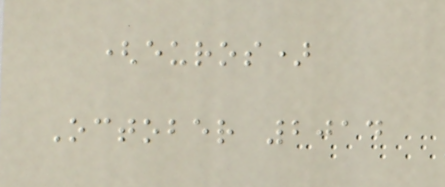(euros)
October 2014
